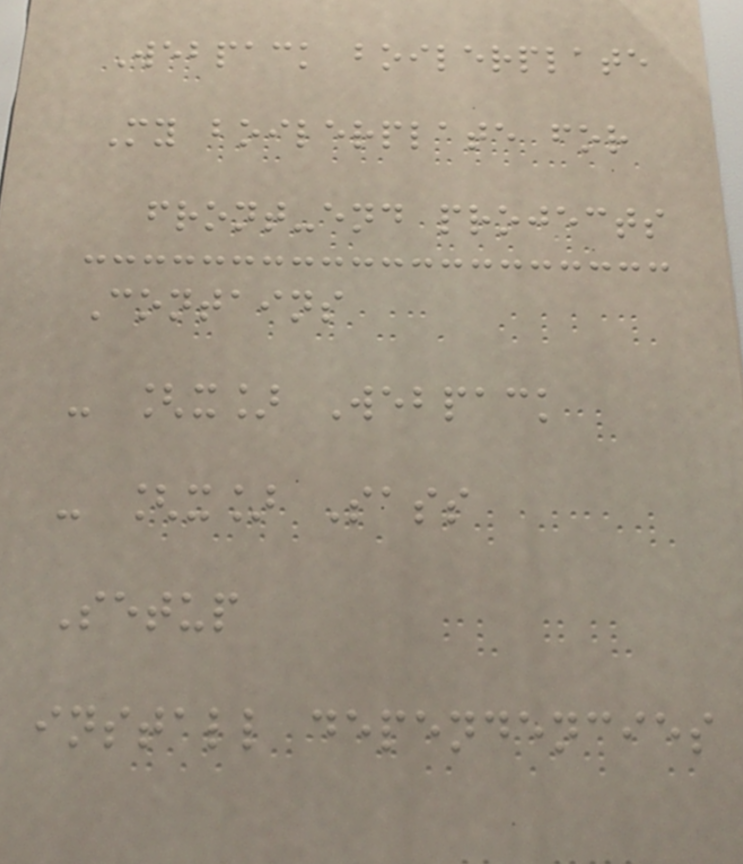Webpack boilerplate
My boilerplate for
front-end projects
Contains
- [x] Webpack
- [x] Sass
Setup
install dependencies
